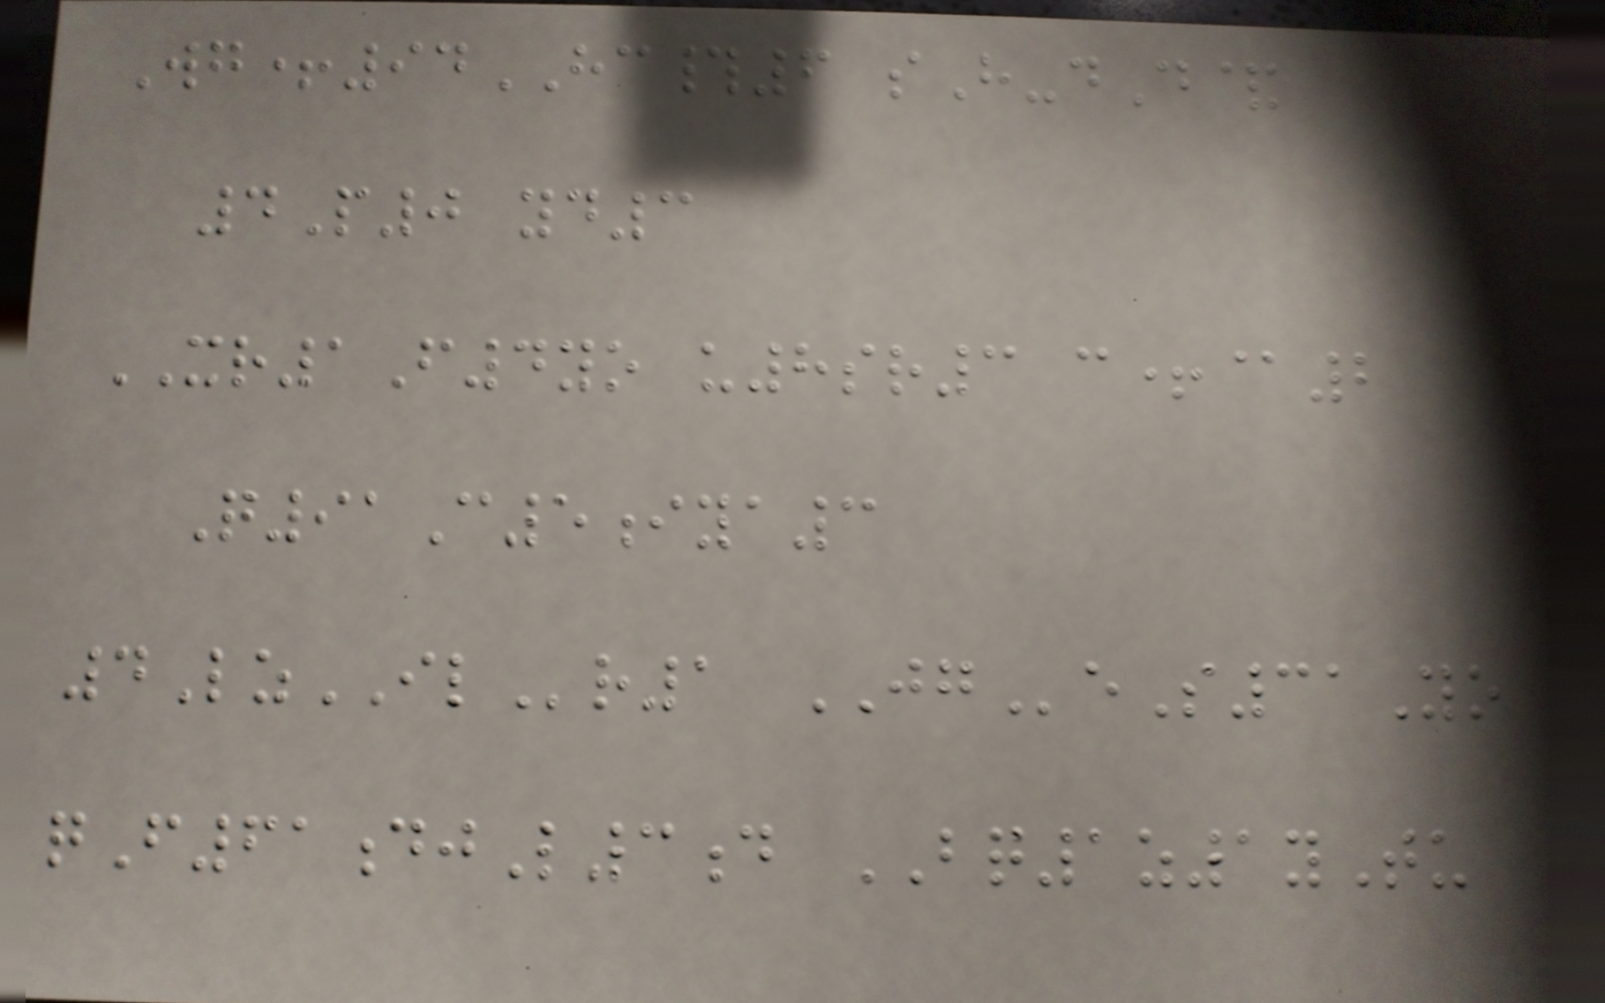Wg+94HC#6 sH-dD&
4P0 yd3
XR1F4yo u8sr3 c+@2
Q91C5iya3
4LzILr1 JGeS31Yo
qF61djL3d BQ1z1yTu
